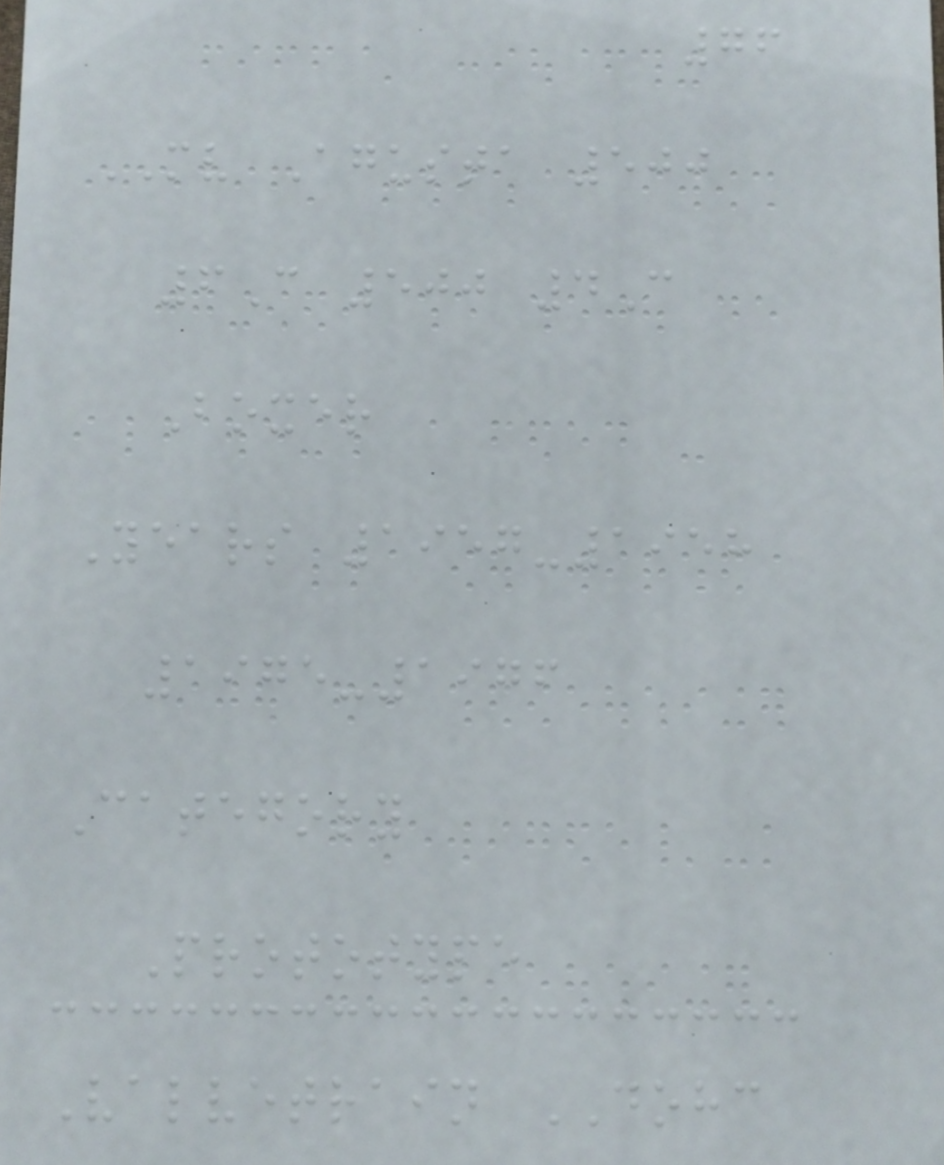76
MV Agusta 500
6C 500 4C
Boxer
Years 1957-1958
1975-1976
Category
Prototype
Valvetrain DOHC
